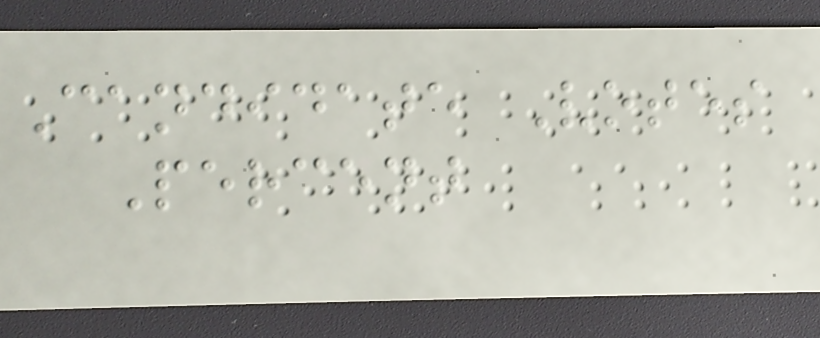Candidate Votes
Percent
